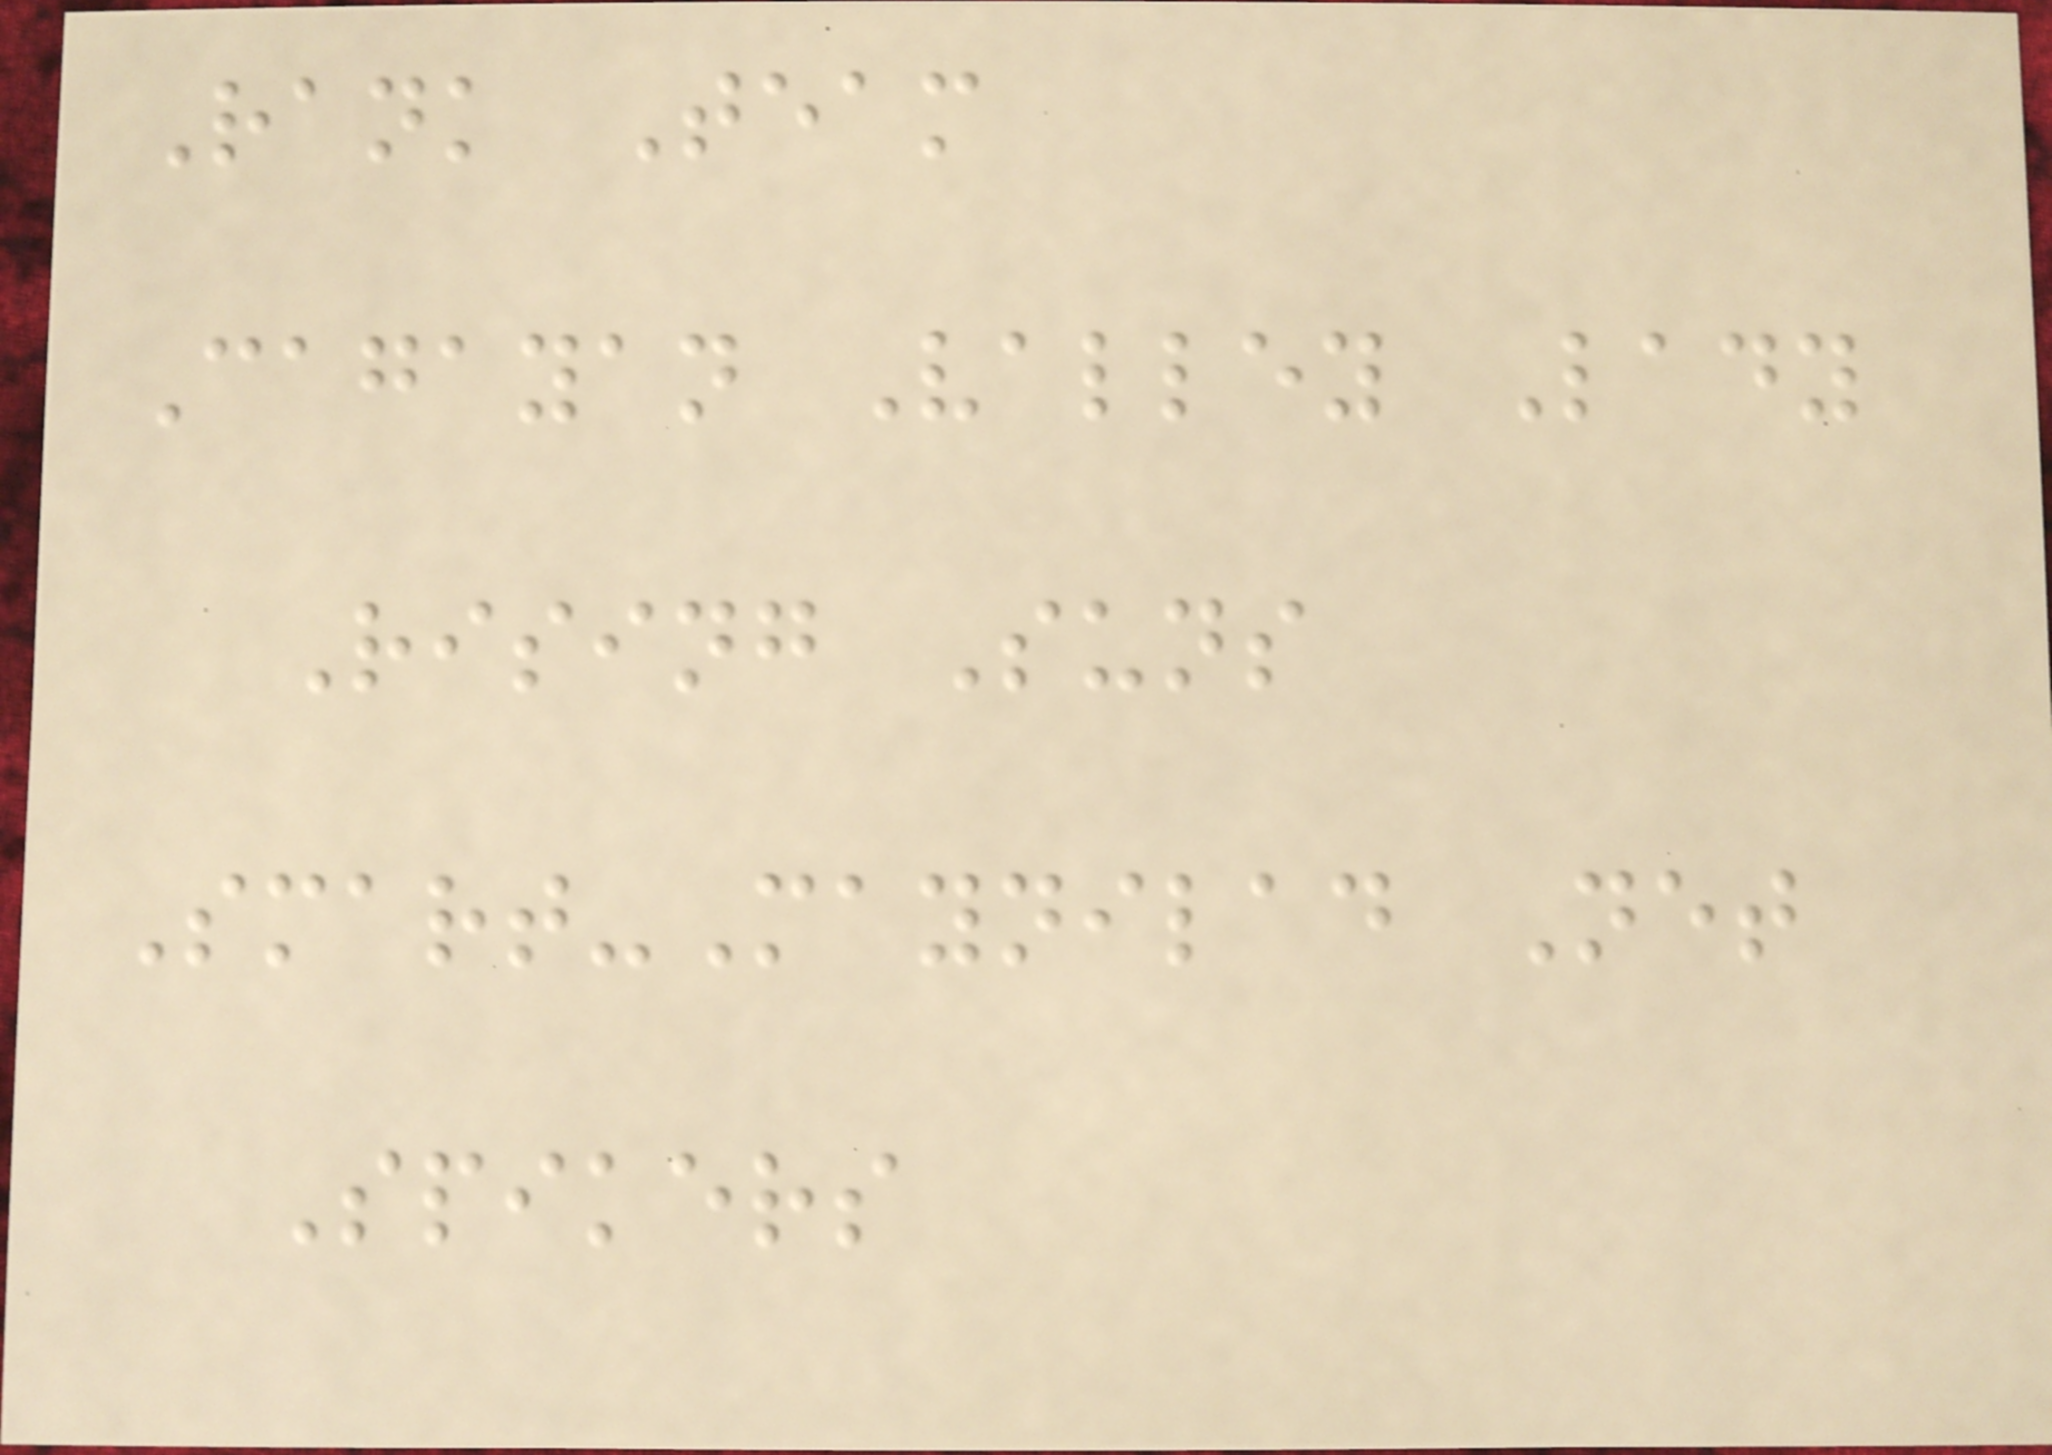Rank Team
Cagayan Valley Lady
Rising Suns
Smart-Maynilad Net
Spikers
